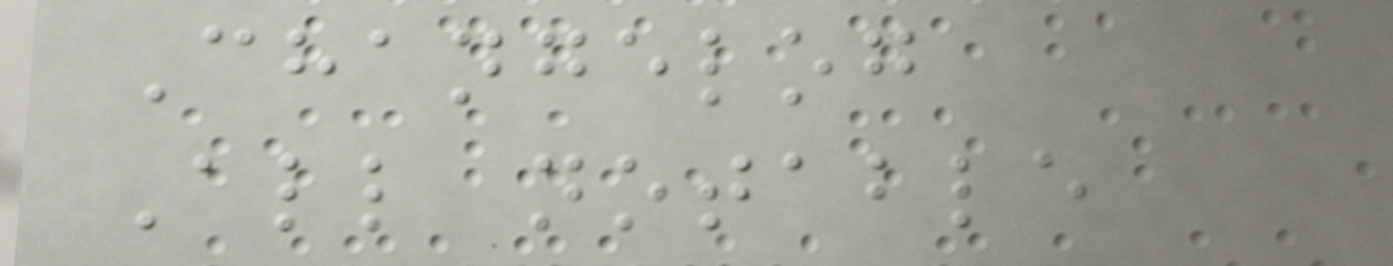Changelog
All notable
